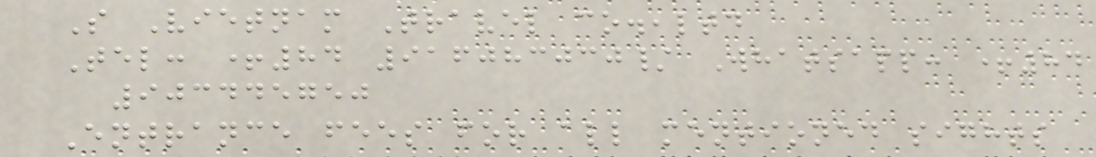S Vietnam Travel co.,ltd
Tel: +84 916083030/ Whatsapp: +84
903445750
Entrance fees for all mentioned sights
